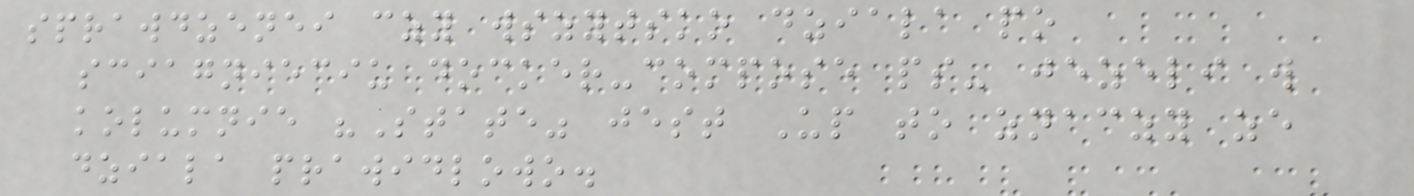sprawdzenei czy wszytsko dziala po
sciagnieciu docker-compose ps- jezeli w
kolumnie "State" jest Up to znaczy ze
dziala prawidlowo.
